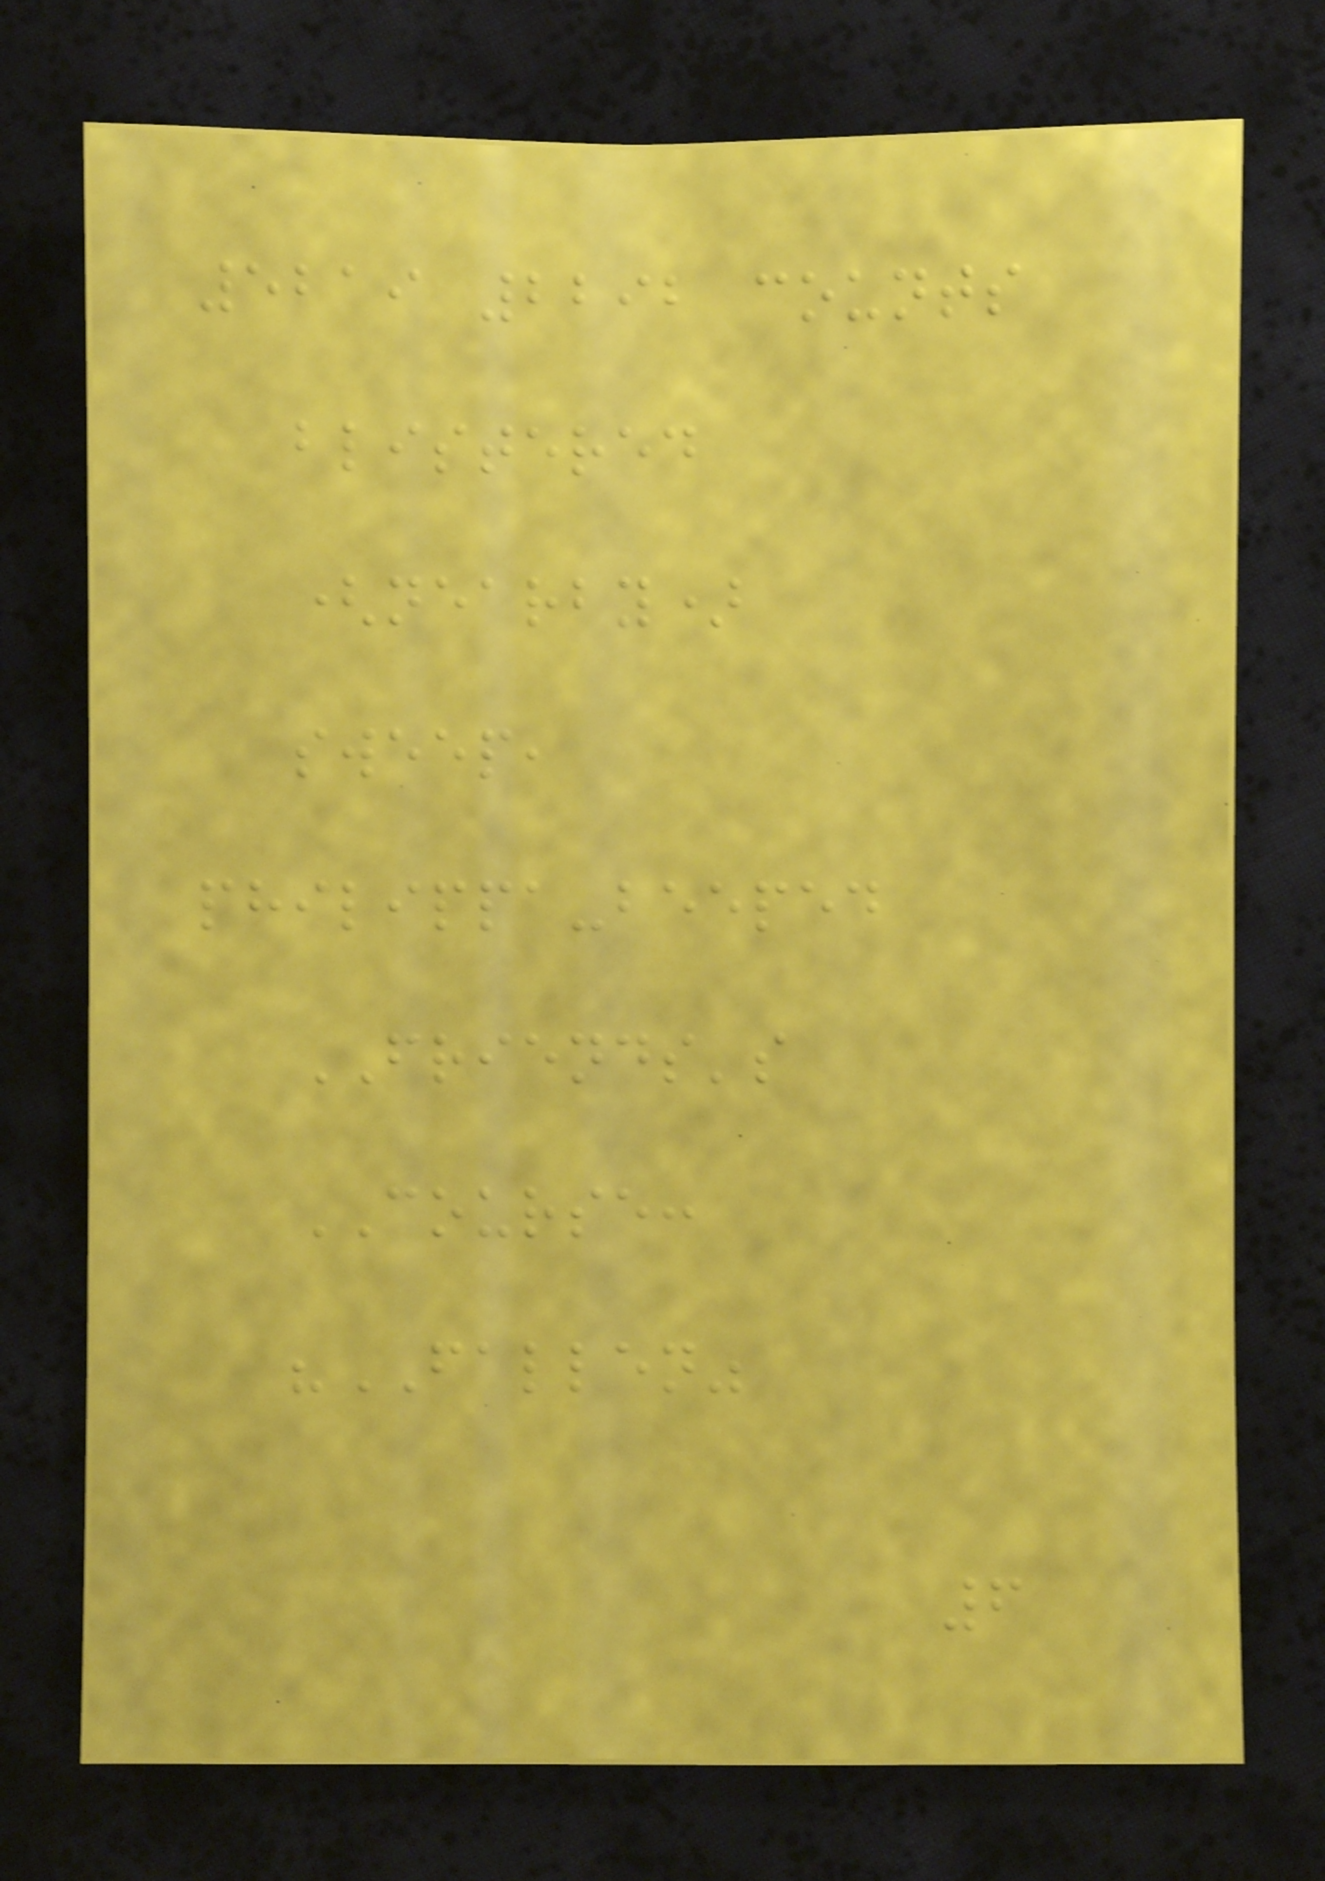5219 2292 counts
blistered
(nearby)
sweep,
philippa-beeped
FRIENDS's
COURSE:
"FALLEN"
6
